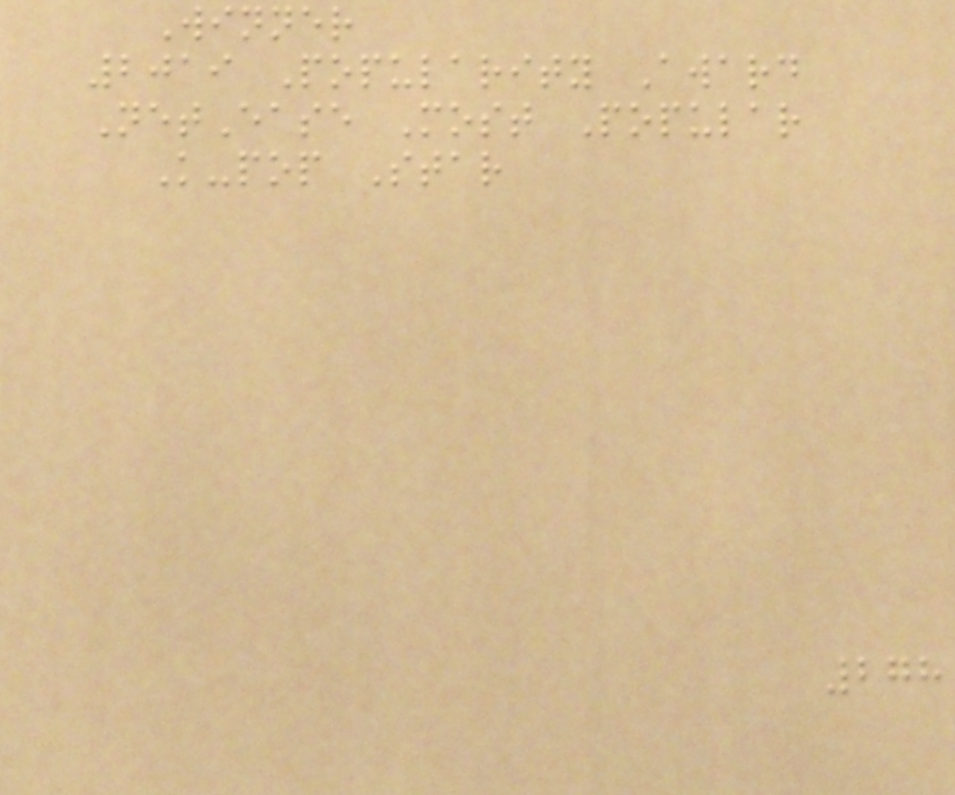Winner
2019 Popularity Award
NetEase Most Popular
K-pop Star
278
